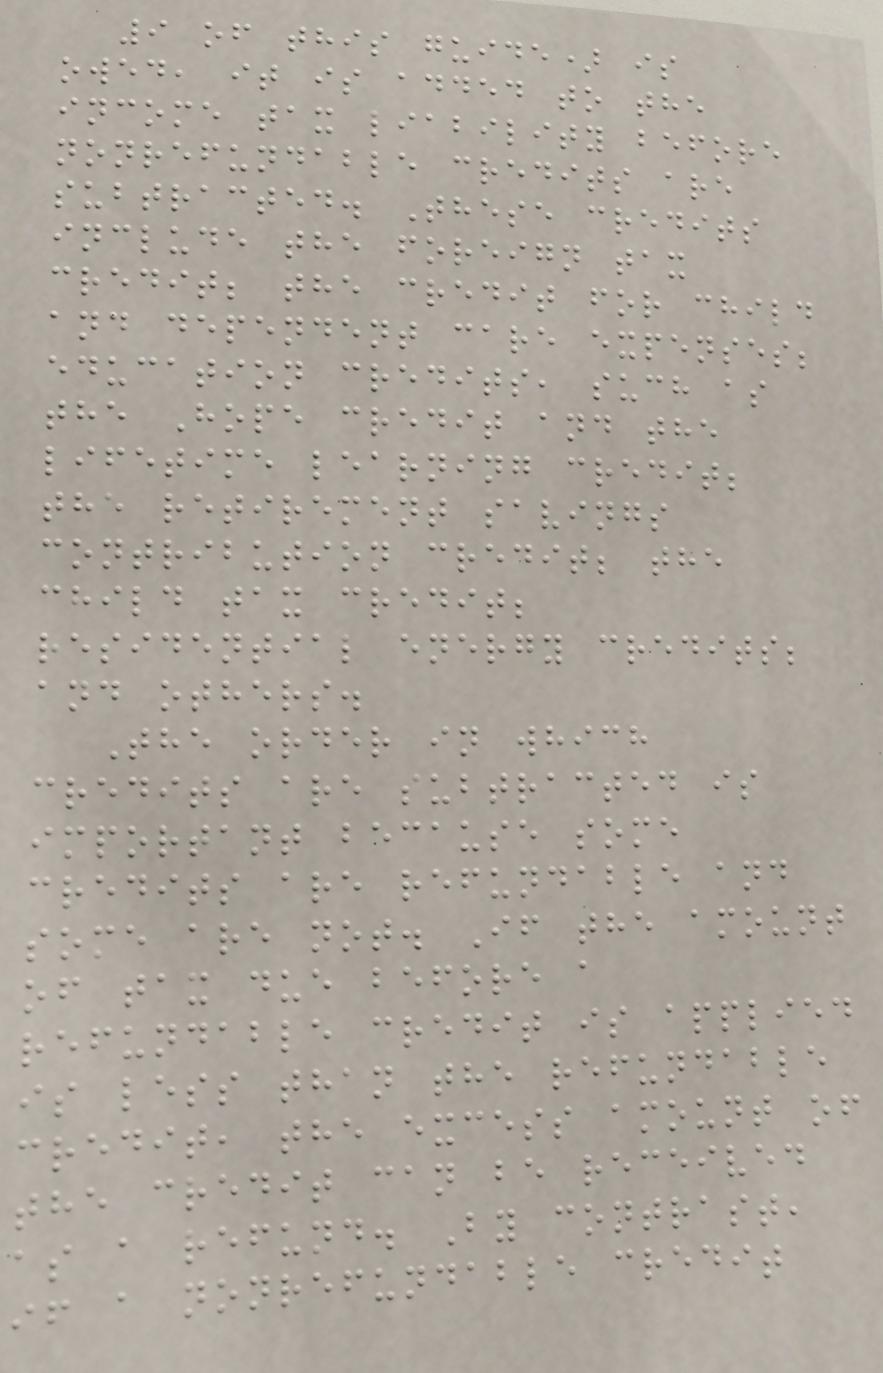9 of this guide) is
owed, it is added to the
income tax liability before
nonrefundable credits are
subtracted. These credits
include the foreign tax
credit; the credit for child
and dependent care expenses;
education credits, such as
the Hope credit and the
lifetime learning credit;
the retirement savings
contribution credit; the
child tax credit;
residential energy credits;
and others.
The order in which
credits are subtracted is
important because some
credits are refundable and
some are not. If the amount
of tax due before a
refundable credit is applied
is less than the refundable
credit, the excess amount of
the credit can be received
as a refund. By contrast,
if a nonrefundable credit
